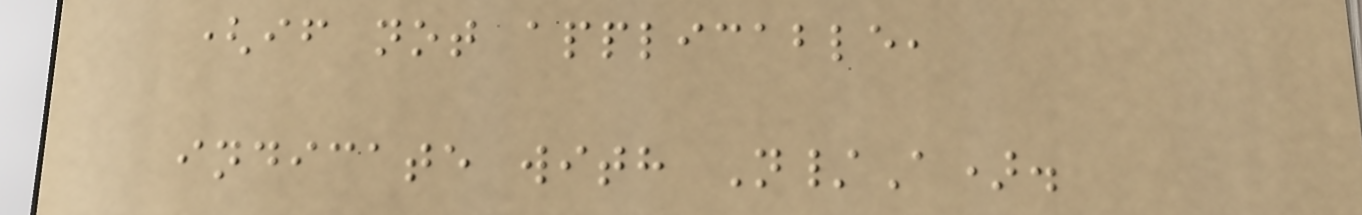(if not applicable,
indicate with N/A).
